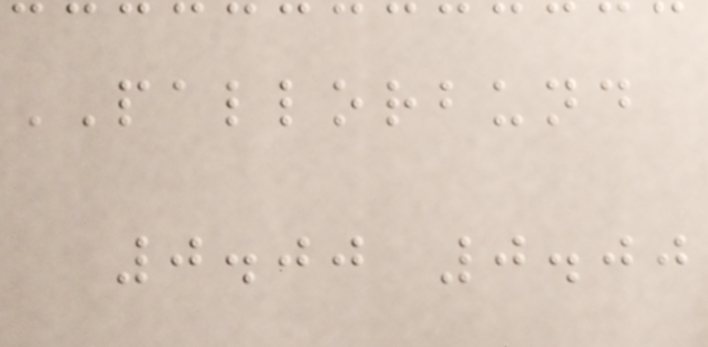PALLORBUND
0.00 0.00
